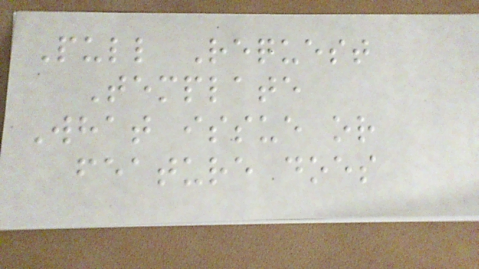Pull Request
Template
What issue or
feature does
